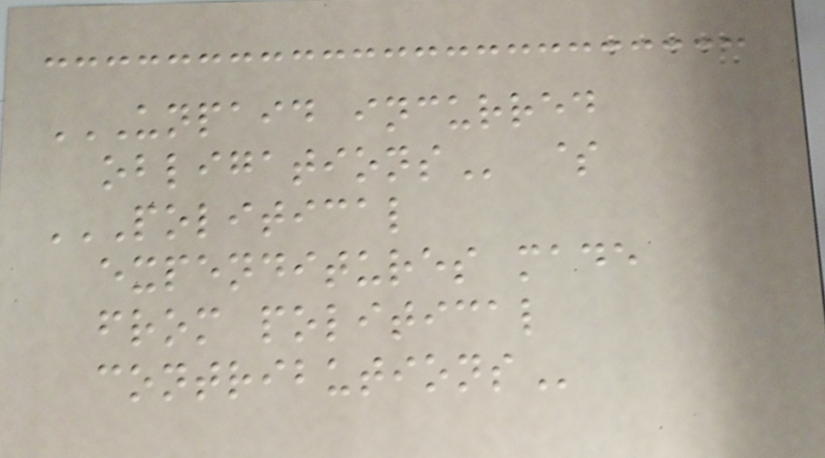UNPAID INCURRED
OBLIGATIONS $
POLITICAL
EXPENDITURES MADE
FROM POLITICAL
CONTRIBUTIONS
